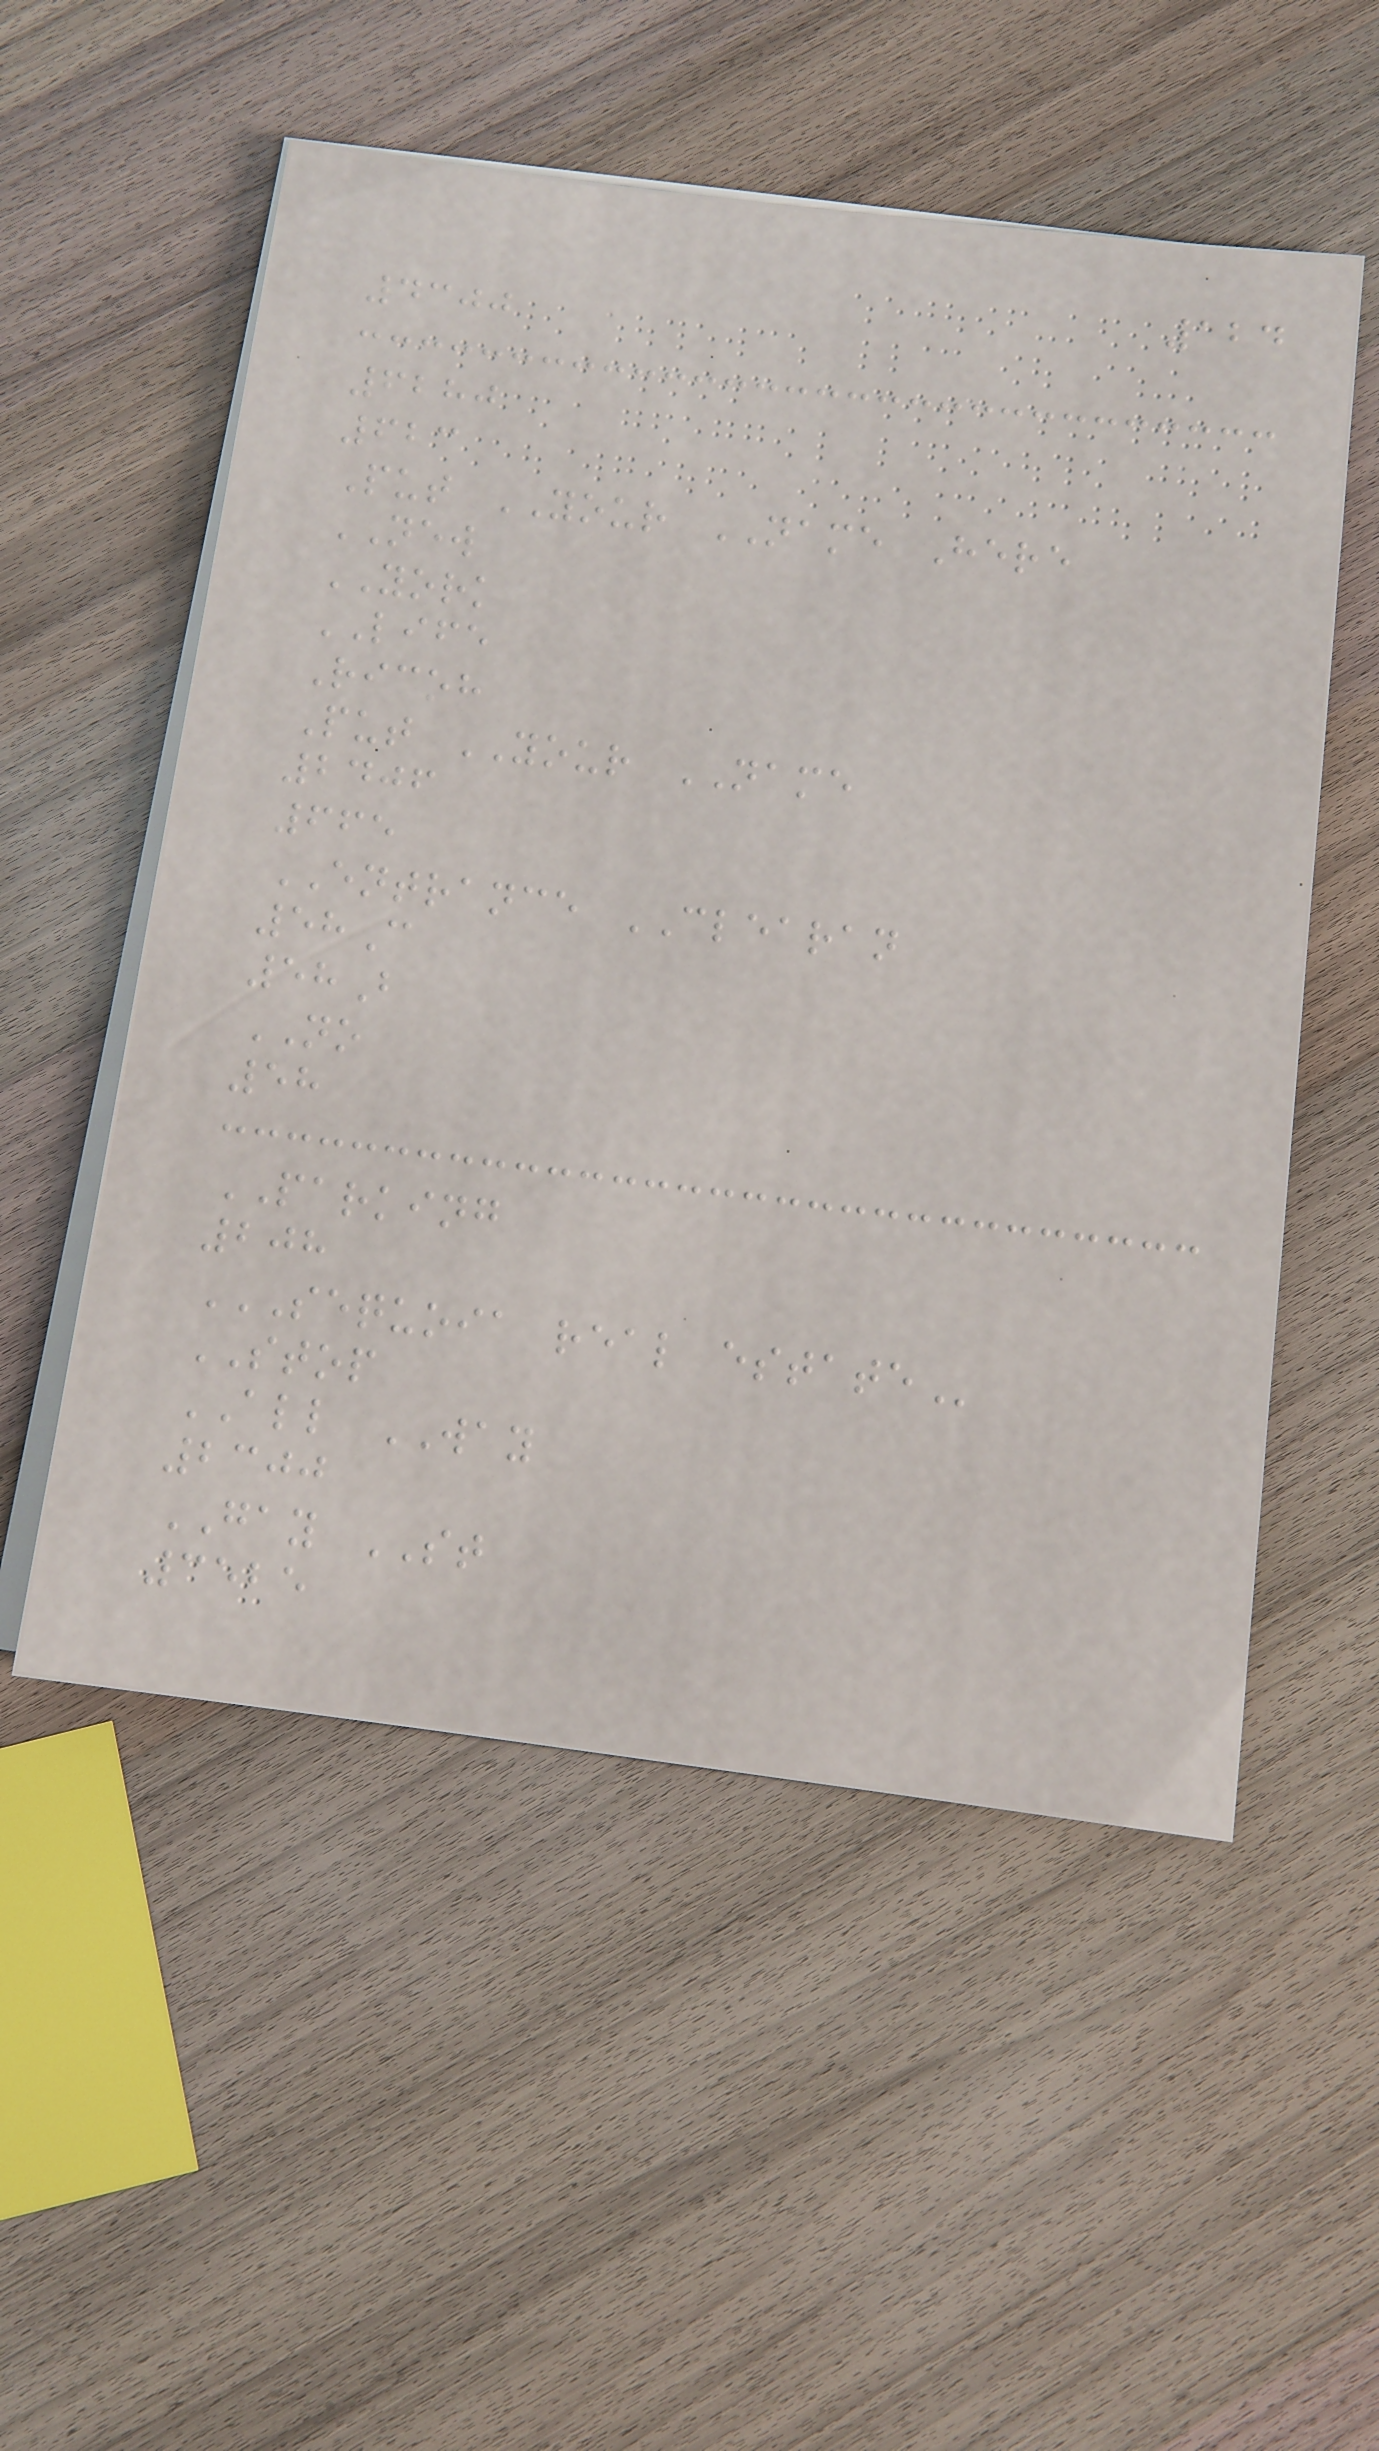124
4300
6280
623
Put YOUR NAME Here
NEW
YORK
LIFE
Ricoh
Put YOUR NAME
2406
665
ENTRANCE CLEARAN
58C
58B
NO
58
PARKING
208
SEQUOIA REAL ESTATE
STOP
ALL WAY
2300
GAY ST
3525
